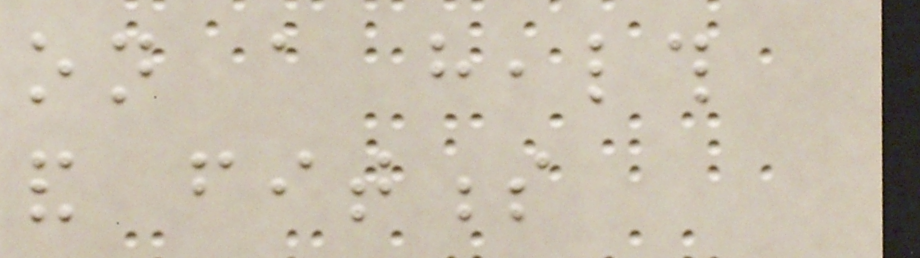on a health
and fitness
